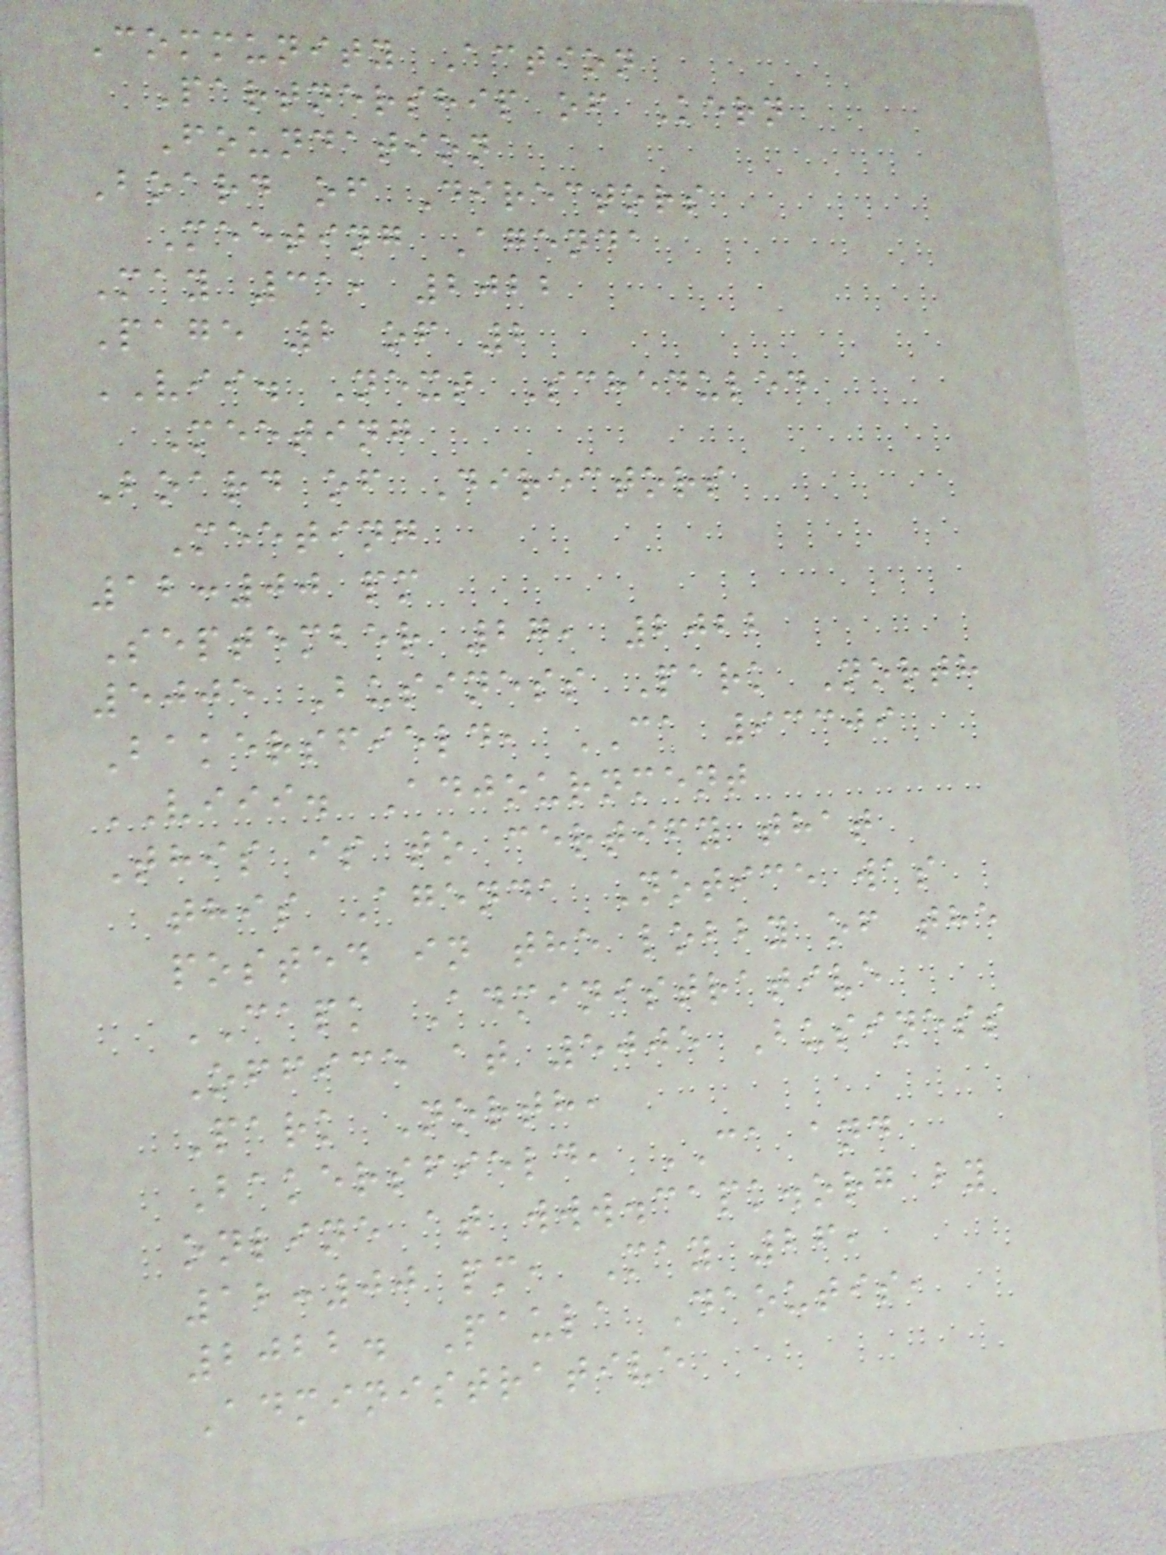Community Action
Partnership of Kern
Foundation
Board of Directors
Meeting Agenda
May 31, 2022
Page 2 of 2
VII. Next Scheduled
Meeting
Board of Directors
Meeting
12:00 pm
September 27, 2022
5005 Business Park North
Bakersfield, CA 93309
VIII. Adjournment
This is to certify that
this Agenda Notice was
posted in the lobby of the
CAPK Administrative
Office at 5005 Business
Park North,
Bakersfield, CA and
online at www.capk.org by
12:00 pm, May 26,
2022. Paula Daoutis,
Administrative
